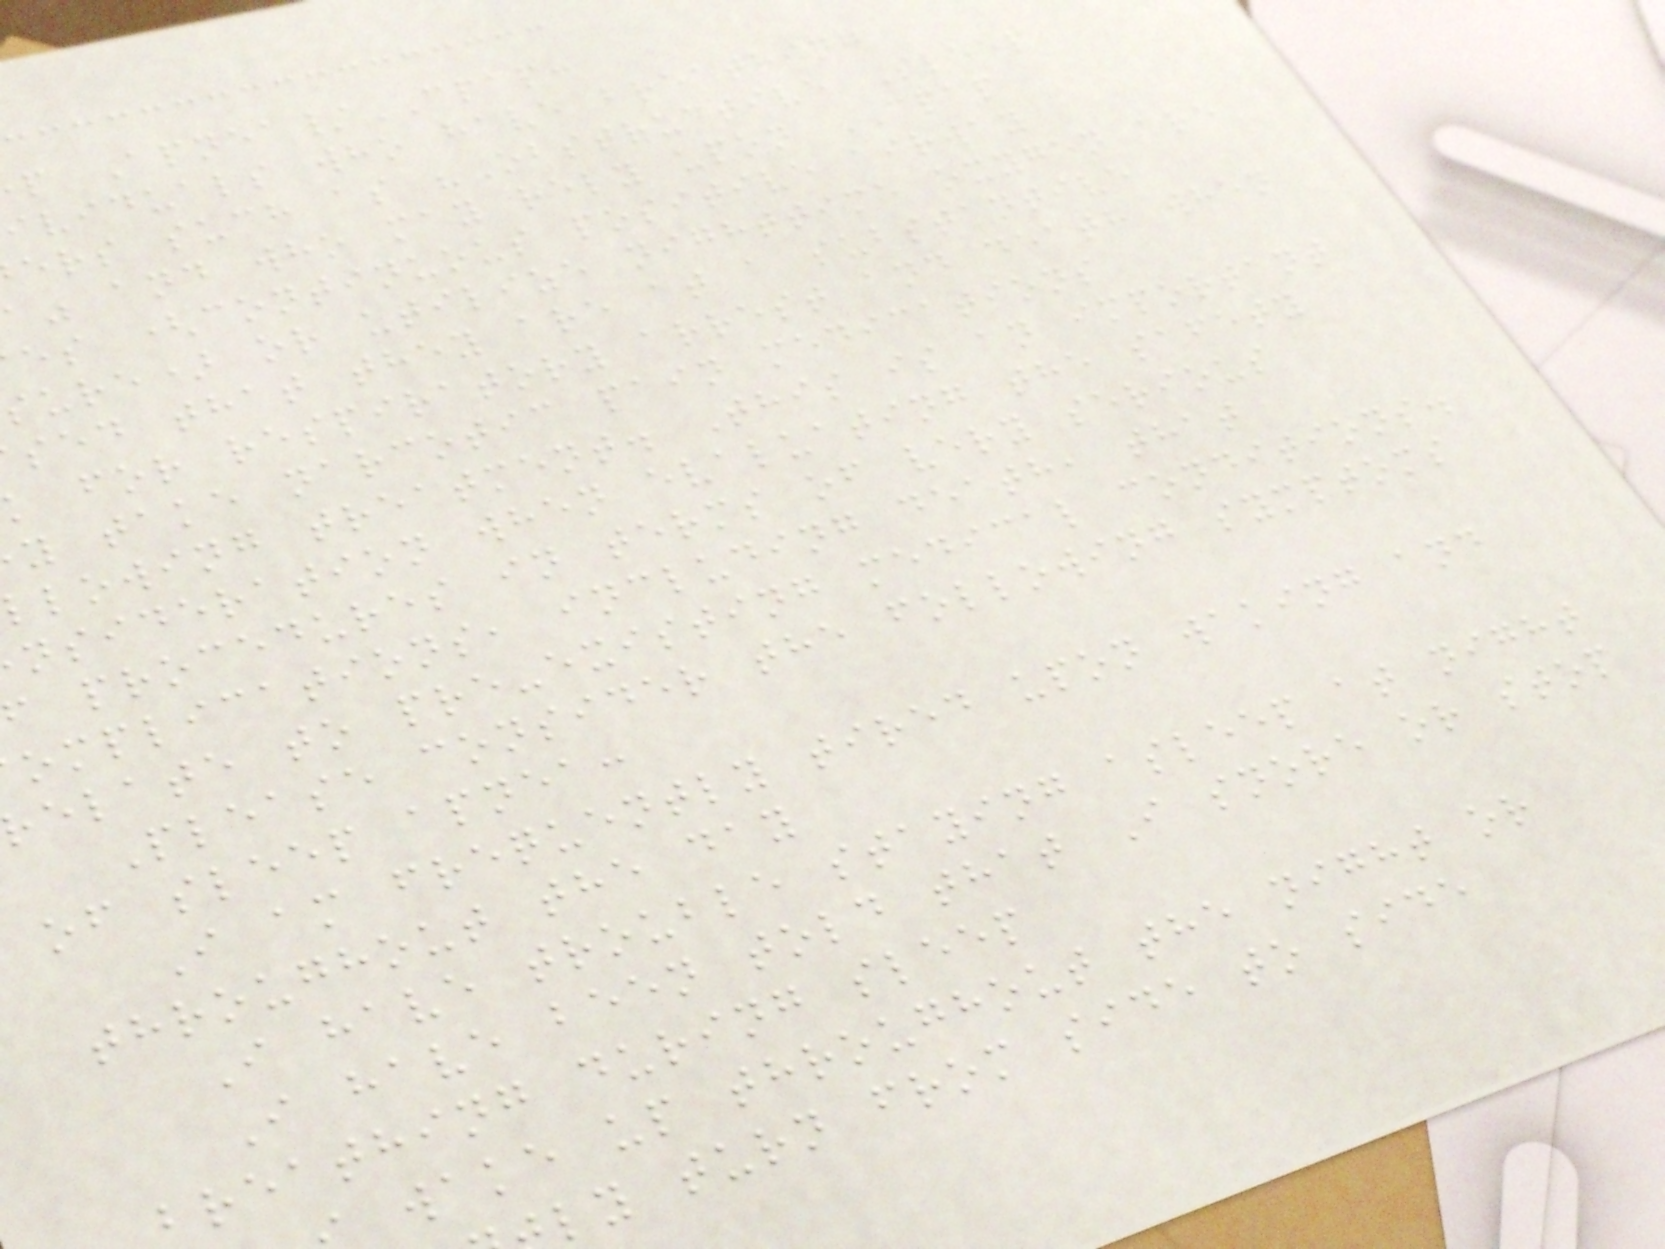p Apnea/CPAP:
ividuals who have breathing
ers such as "Obstructive Sleep
a" and who may rely upon CPAP
es (continuous positive airway
sure) or utilize nighttime oxygen are
sed that they are at a substantive
k for respiratory arrest and death when
y take narcotic pain medications
llowing treatment. This is an important
nsideration when evaluating the safety
procedures in terms of very serious
omplications, including death, that
elate to pre-existing medical conditions.
Please consider the following symptoms
of sleep apnea:
I am frequently tired upon waking and
throughout the day
I have trouble staying asleep at night
I have been told that I snore or stop
breathing during sleep
wake up throughout the night or
ly turn from side to side
